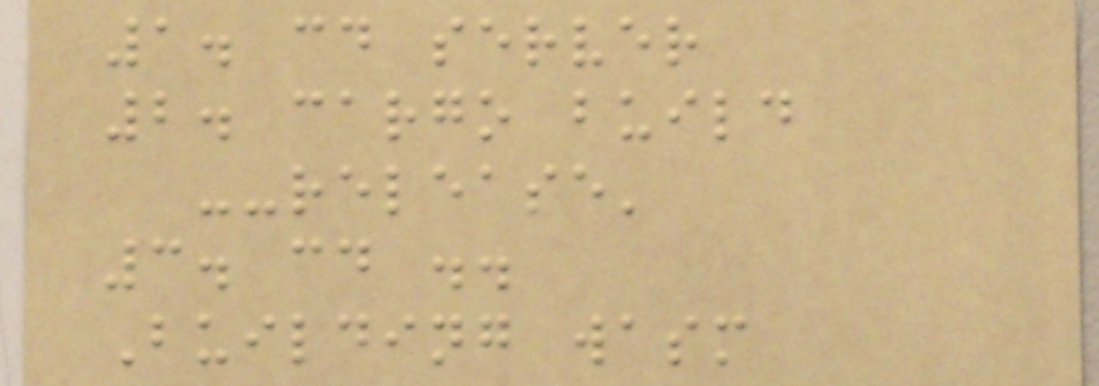1. cd server
2. cargo build
--release'
3. cd ..
Building wasm
